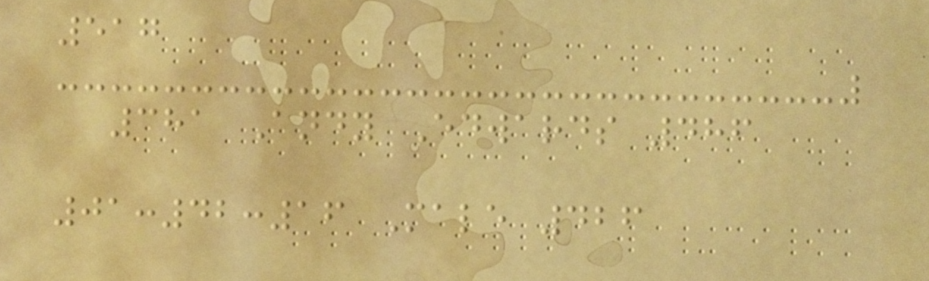517
381 Andy Edwards 486
01:42:16 Male 426
